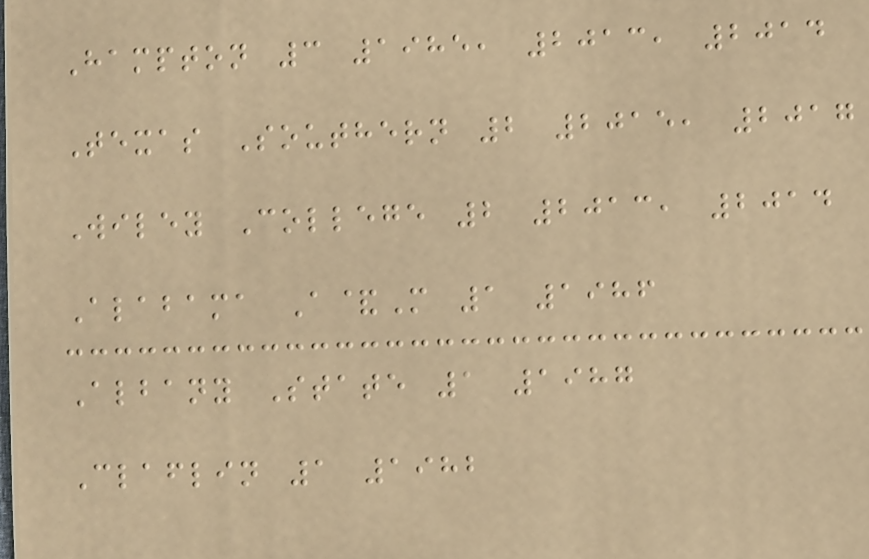Hampton 3 1985, 2013, 2014
Texas Southern 2 2015, 2017
Wiley College 2 2013, 2014
Alabama A&M 1 1986
Albany State 1 1987
Claflin 1 1982
